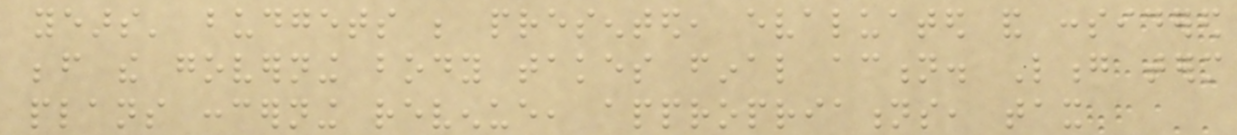years' budgets be presented, evaluated and considered
before the governing body takes final action. Long term
plans concerning revenue, appropriations, tax
